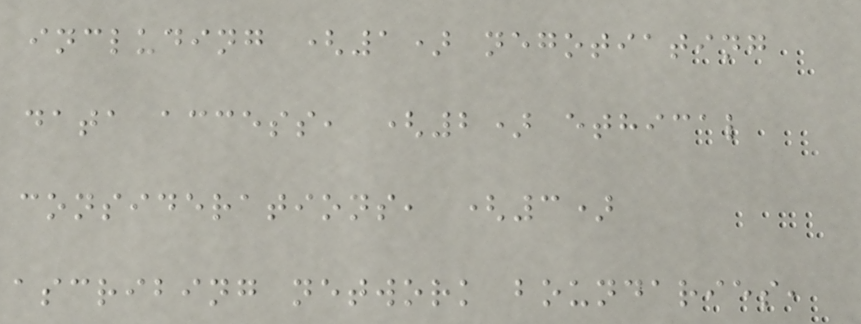including (1) negotiating
data access, (2) ethical
considerations, (3)
ascribing network boundaries,
